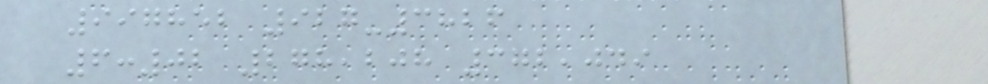997852 927-3826
6:02 278,208 372,049
